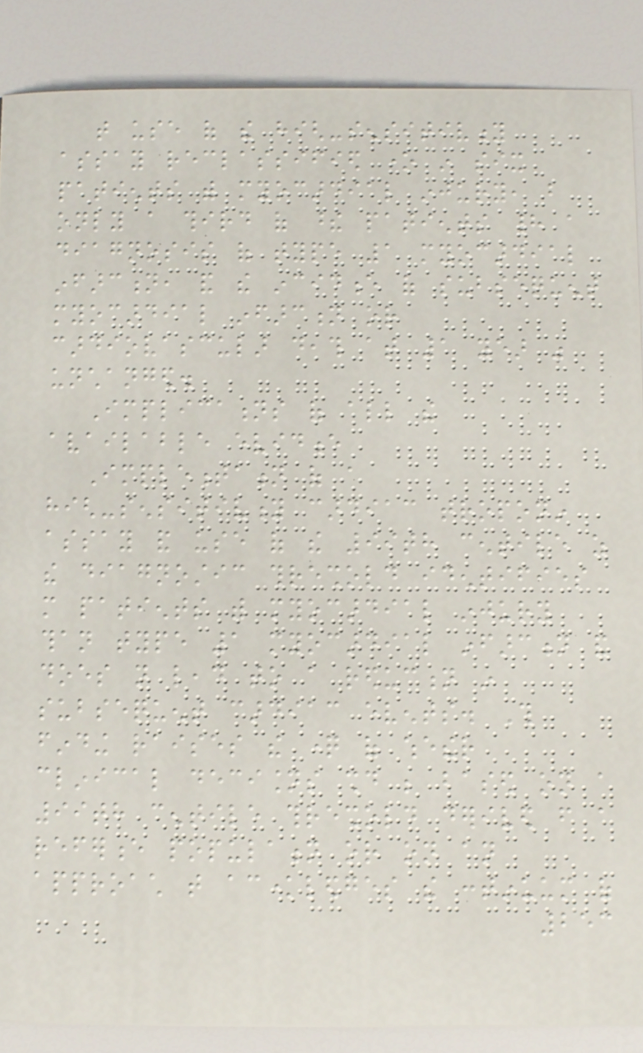that use of the high-sensitivity
assay reclassified one in six
patients with myocardial injury, but
only a third of these patients had a
diagnosis of type 1 myocardial
infarction, and the incidence of subsequent
myocardial infarction or
cardiovascular death at 1 year was
unchanged.
Implications of all the
available evidence
Implementation of a
high-sensitivity cardiac troponin
assay and use of the 99th centile as
the diagnostic threshold identifies
more patients with myocardial injury
than type 1 myocardial infarction and
does not lead to a reduction in
subsequent cardiac events. This
finding raises the question of whether
clinical decisions should be based on a
99th centile threshold derived from a
reference population or on an
approach that acknowledges the continuum of
253
